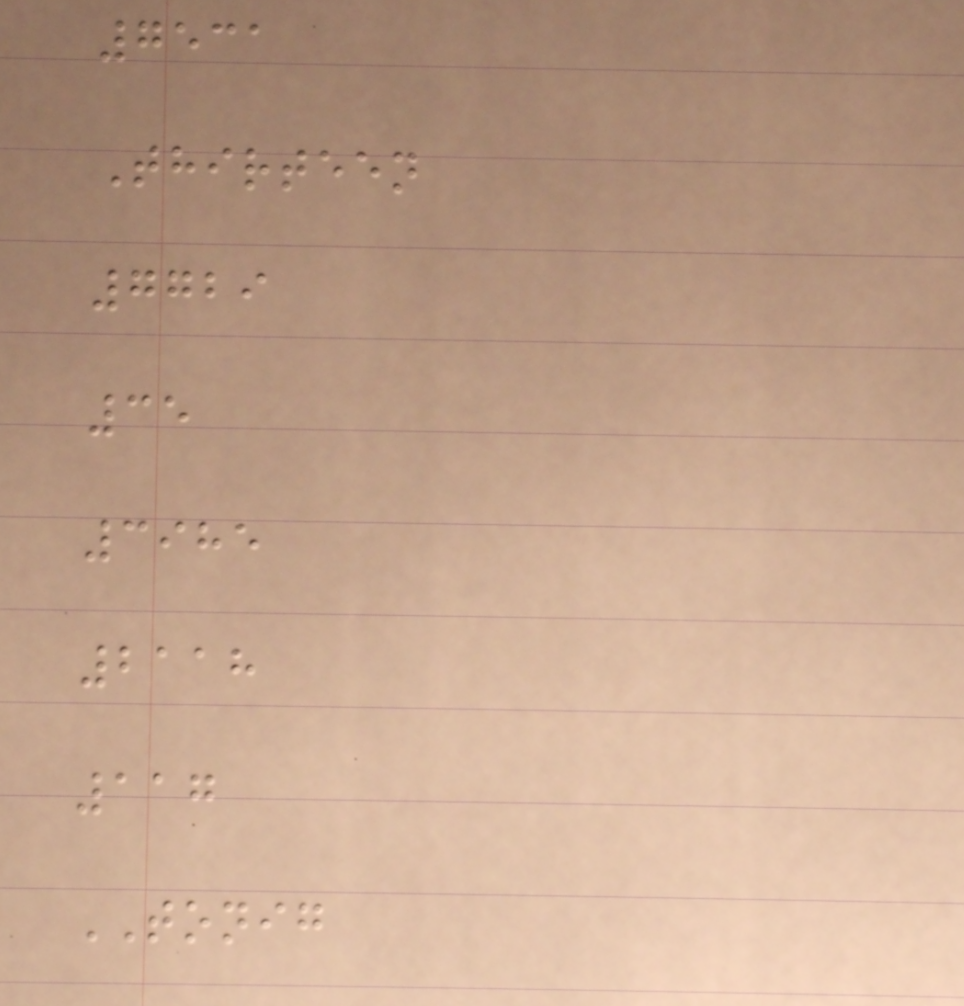7531
Thirteen
7729
35
3985
2118
117
TONIG
